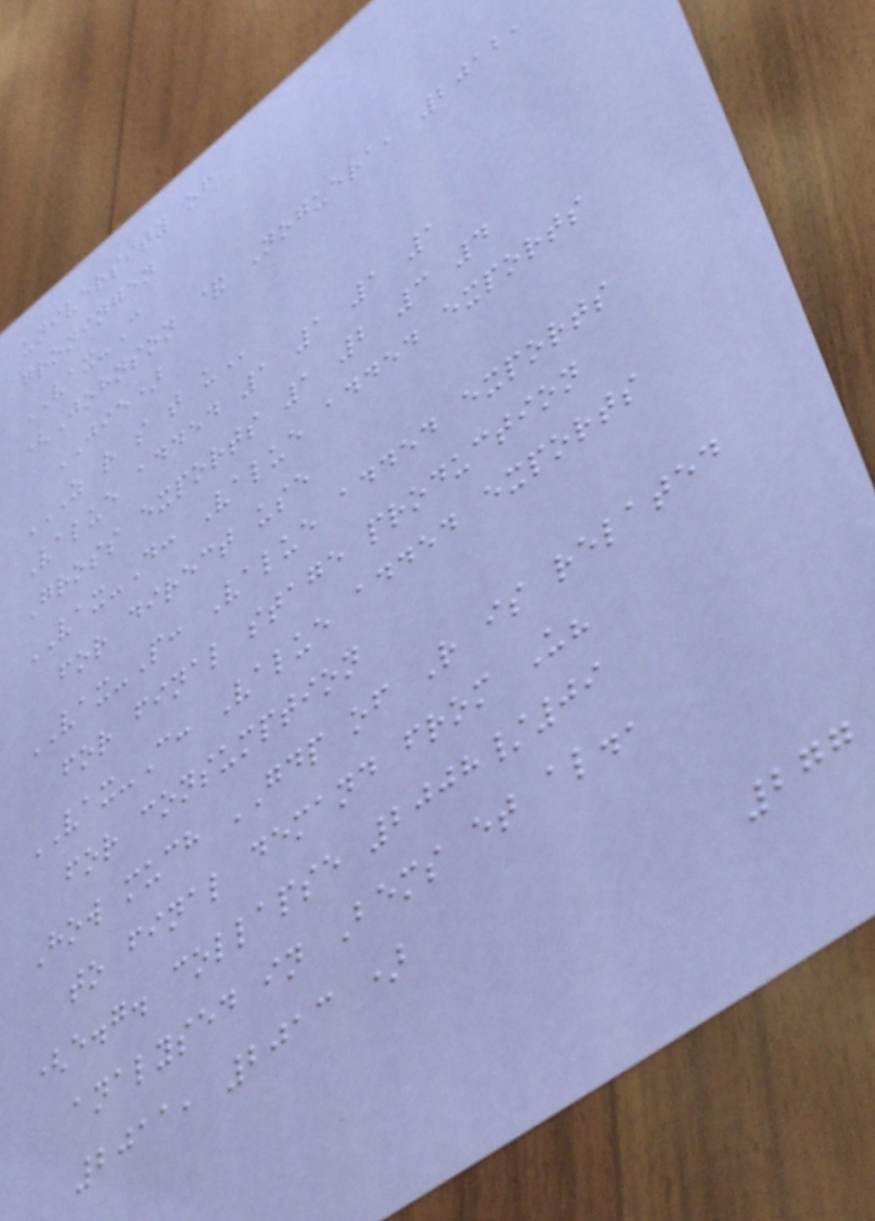university of
groningen
VAX-C
(Johnson & Noguera, 2012,
JIE)
Z R S T U
Value added 1 1 1 1
Gross exports 1 2 3 4
VAX-D: Value added exports
for direct use
VAX-P: Value added exports
for final stage production
VAX-C: Value added exports
for consumption
How much GDP of R is related
to final demand from U?
(e.g. collapse 2008/09
analysed in Bems et al.,
2011, 2013 )
277
